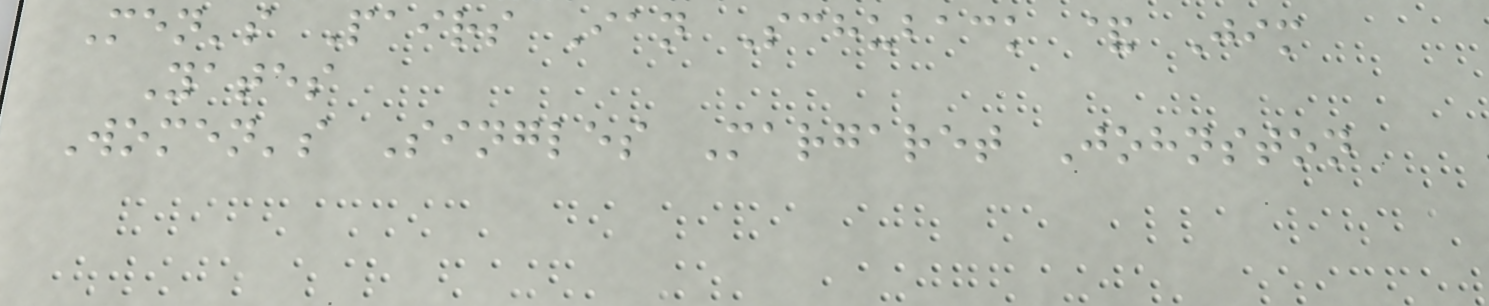Men's Pairs Ian Schuback & Jim
Yates
Women's Singles Margaret Johnston
